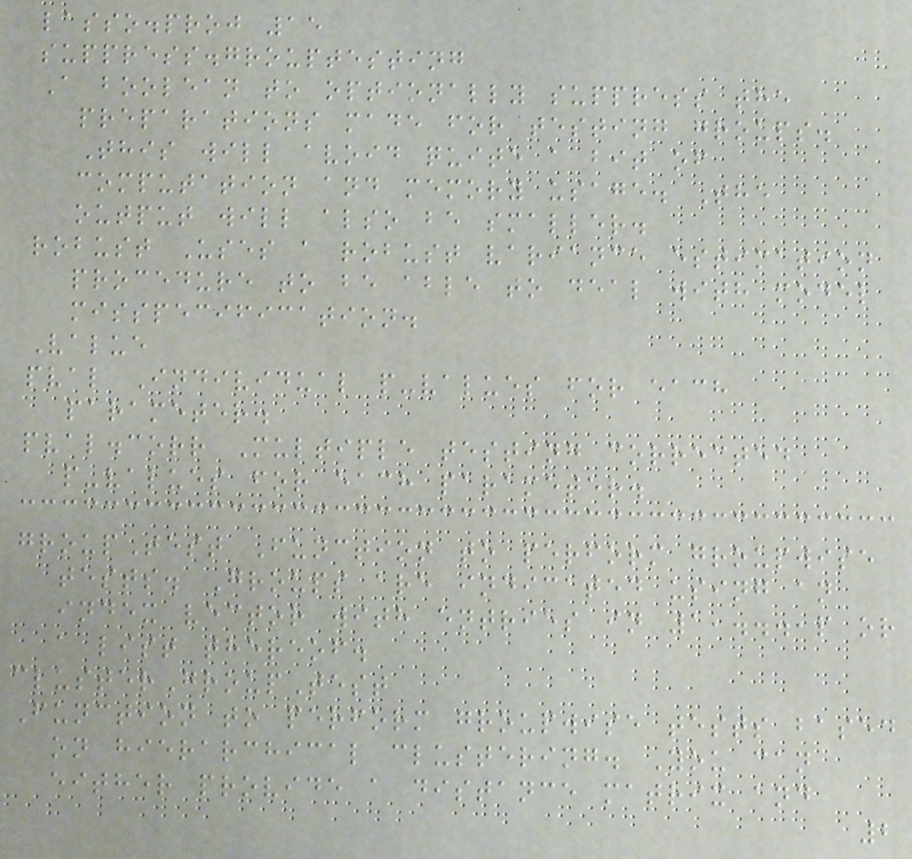lasso.proj 15
suppress.grouptesting
A boolean to optionally suppress the
preparations made for testing groups.
This will avoid quite a bit of
computation and memory usage. The
output will also be smaller.
robust Uses a robust variance estimation
procedure to be able to deal with model
misspecification.
Value
pval Individual p-values for each
parameter.
pval.corr Multiple testing corrected
p-values for each parameter.
groupTest Function to perform groupwise
tests. Groups are indicated using an
index vector with entries in 1,...,p or
a list thereof.
clusterGroupTest
Function to perform groupwise tests based
on hierarchical clustering. You can
either provide a distance matrix and
2
